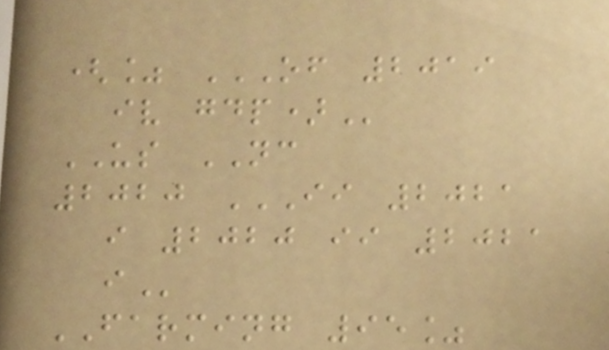(% OF 2019
IV GDP)
US NC
2020 II 2021
I 2020 II 2021
I
FARMING 95%
